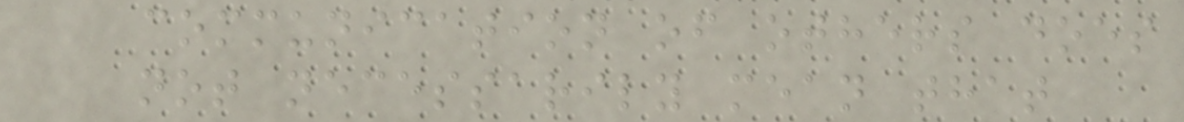communication of others does
not necessarily mean that
